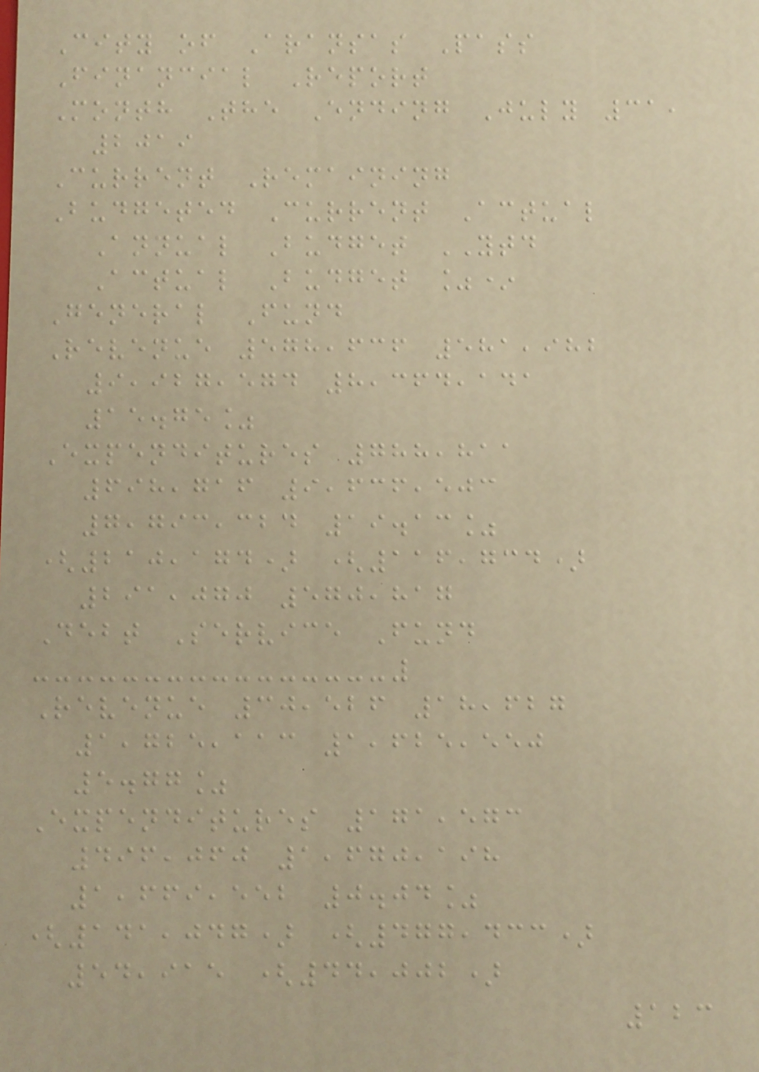City of Aransas Pass
Financial Report
Month The Ending July 31,
2019
Current Remaining
Budgeted Current Actual
Annual Budget YTD
Actual Budget %*
General Fund
Revenue 578,636 581,982
9,927,574 8,364,141
15.75%
Expenditures 788,811
698,716 9,636,503
7,793,324 19.13%
(210,174) (116,734)
291,070 570,817
Debt Service Fund
Revenue 30,526 18,627
1,725,113 1,625,550
5.77%
Expenditures 171,573
496,060 1,670,198
1,669,552 0.04%
(141,047) (477,433)
54,915 (44,002)
123
